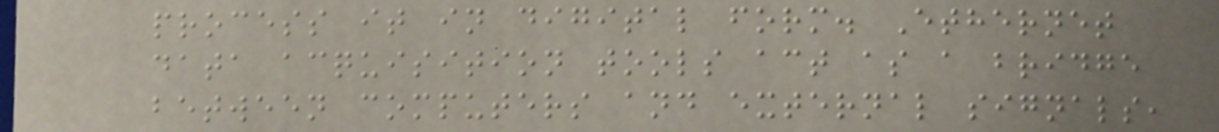process it in digital form. Ethernet
data acquisition tools act as a bridge
between computers and external signals,
